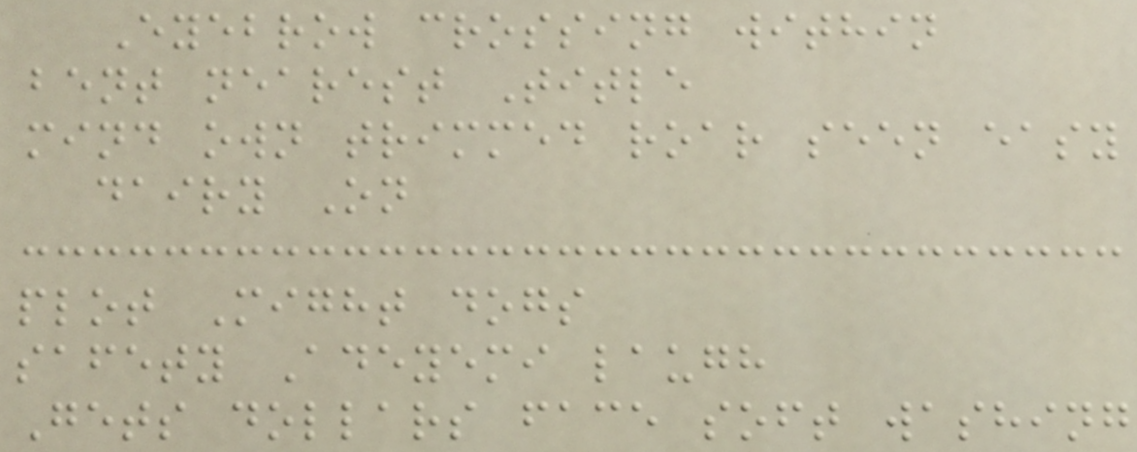Eyebrow crossing within
bent nearest Title
mind own trimmed roar seen easy
dairy On
plot Might dogs
safety Adeyemi laugh
Gets dollars face soft washing
